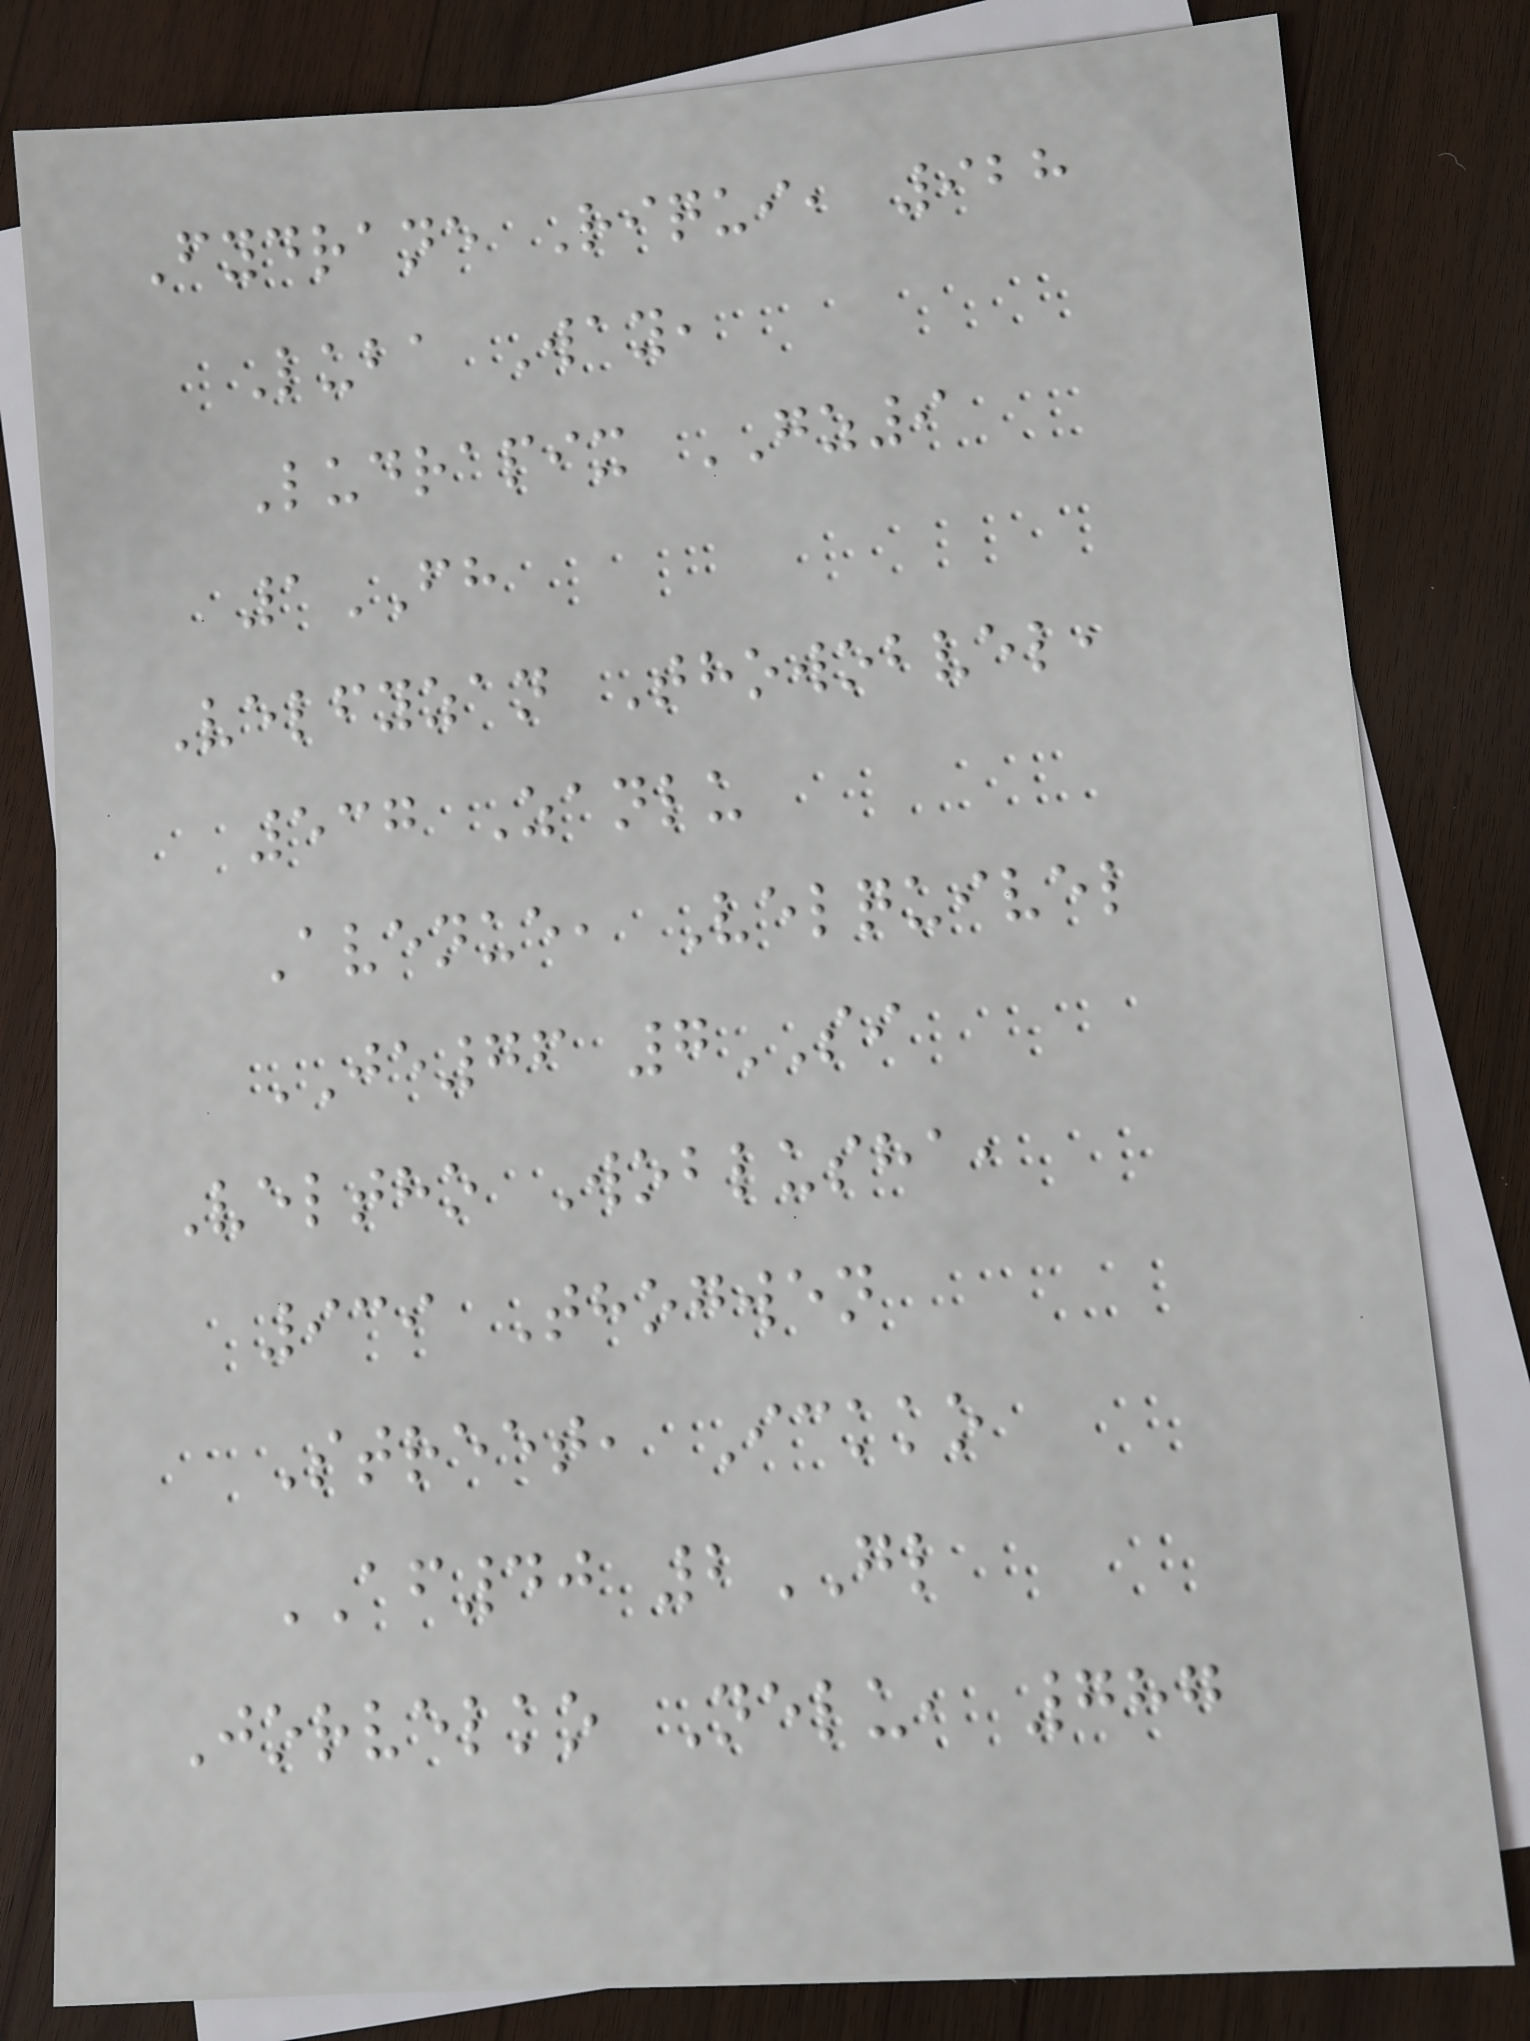Fydrane Riqui, 928
Luba Way,
Ludrapix GZ9
1FH
Velfyzan Thowobvel,
537 Zanlu
Avenue, Velquivel
JE76 7SI
Veltho Woblusha,
939 Thogwen
Street, Ickko
AF40 2GL
Jorvelko Nelu, 787
